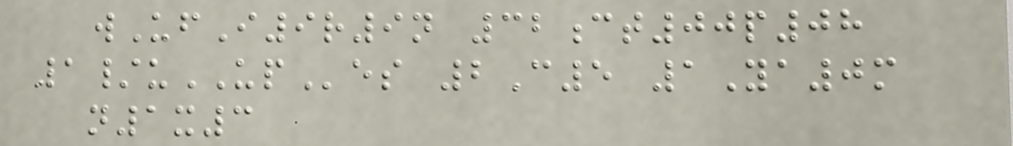wUfI9r9n 32ct00p08
1/uUPes 2C5 1Ya0m
n1x3
